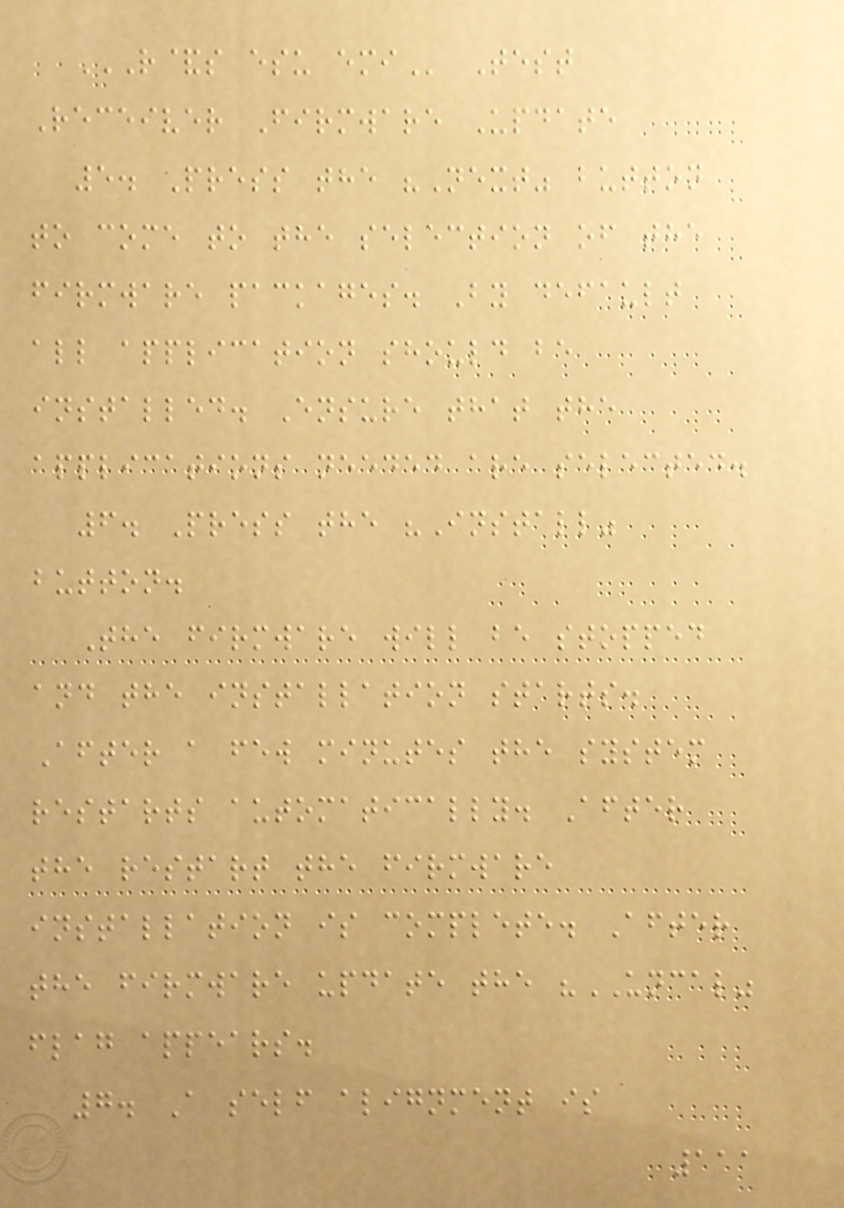R&S ESU EMI Test
Receiver Firmware Update
5. Press the "Next" button
to come to the selection of the
firmware packages. By default
all application should be
installed. Ensure that the
applications needed are selected.
6. Press the "Install"
button.
The firmware will be stopped
and the installation starts.
After a few minutes the system
restarts automatically. After
the restart the firmware
installation is complete. After
the firmware update the "UNCAL"
flag appears.
7. A self alignment is
111
